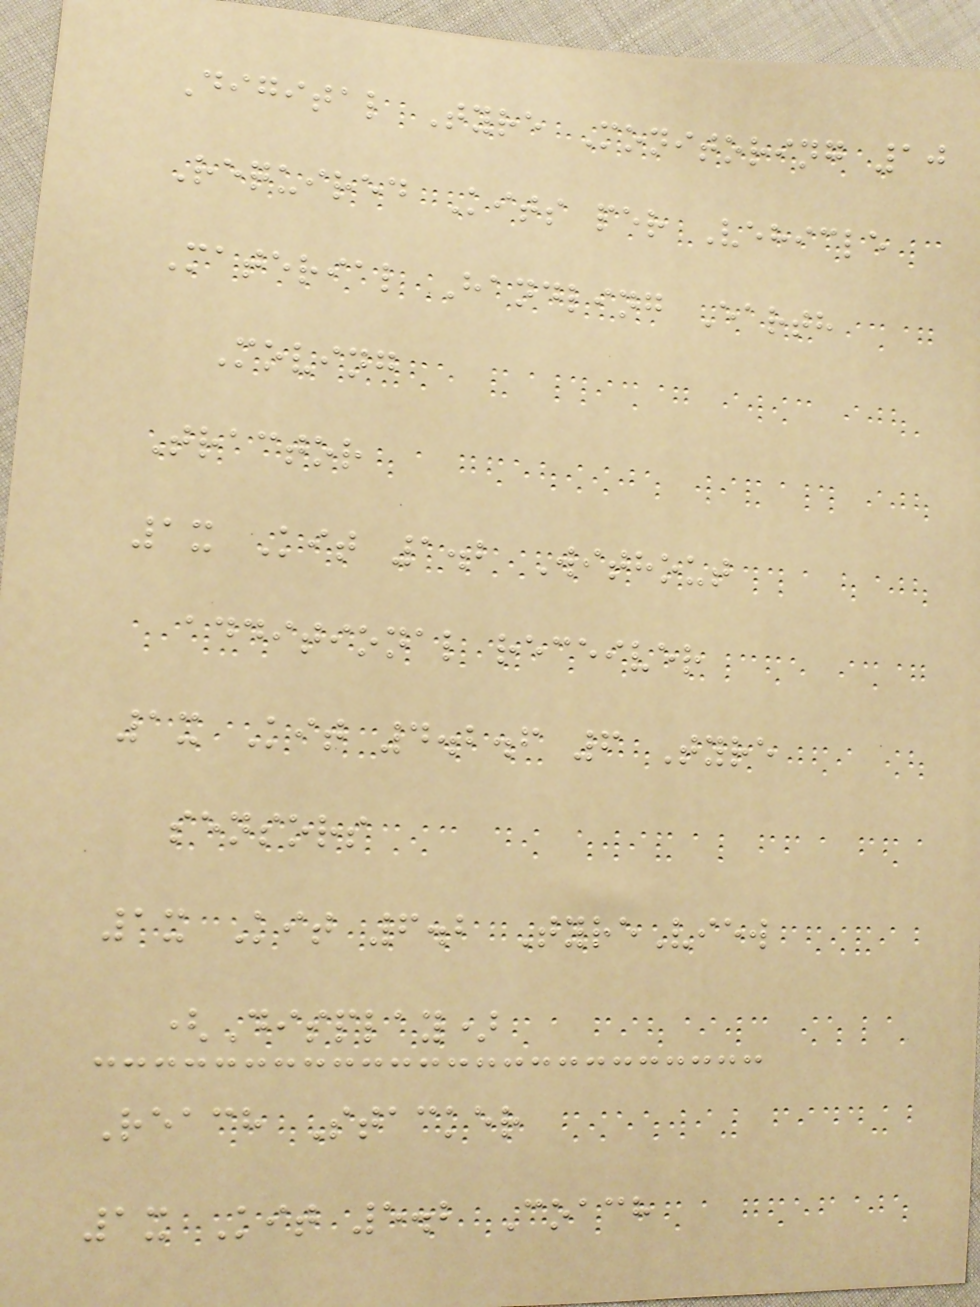Digital Tyre Monitoring 10
Required Kits per Vehicle
Material Handling Earth
Moving
Tractor
1x Kit 1.2 Without
additional receiver
1x Kit 4.2.6 6 Tyre
sensors
1x Kit 6.2 TyreView
(Display)
Reach Stacker
1x Kit 5.2 Coach
